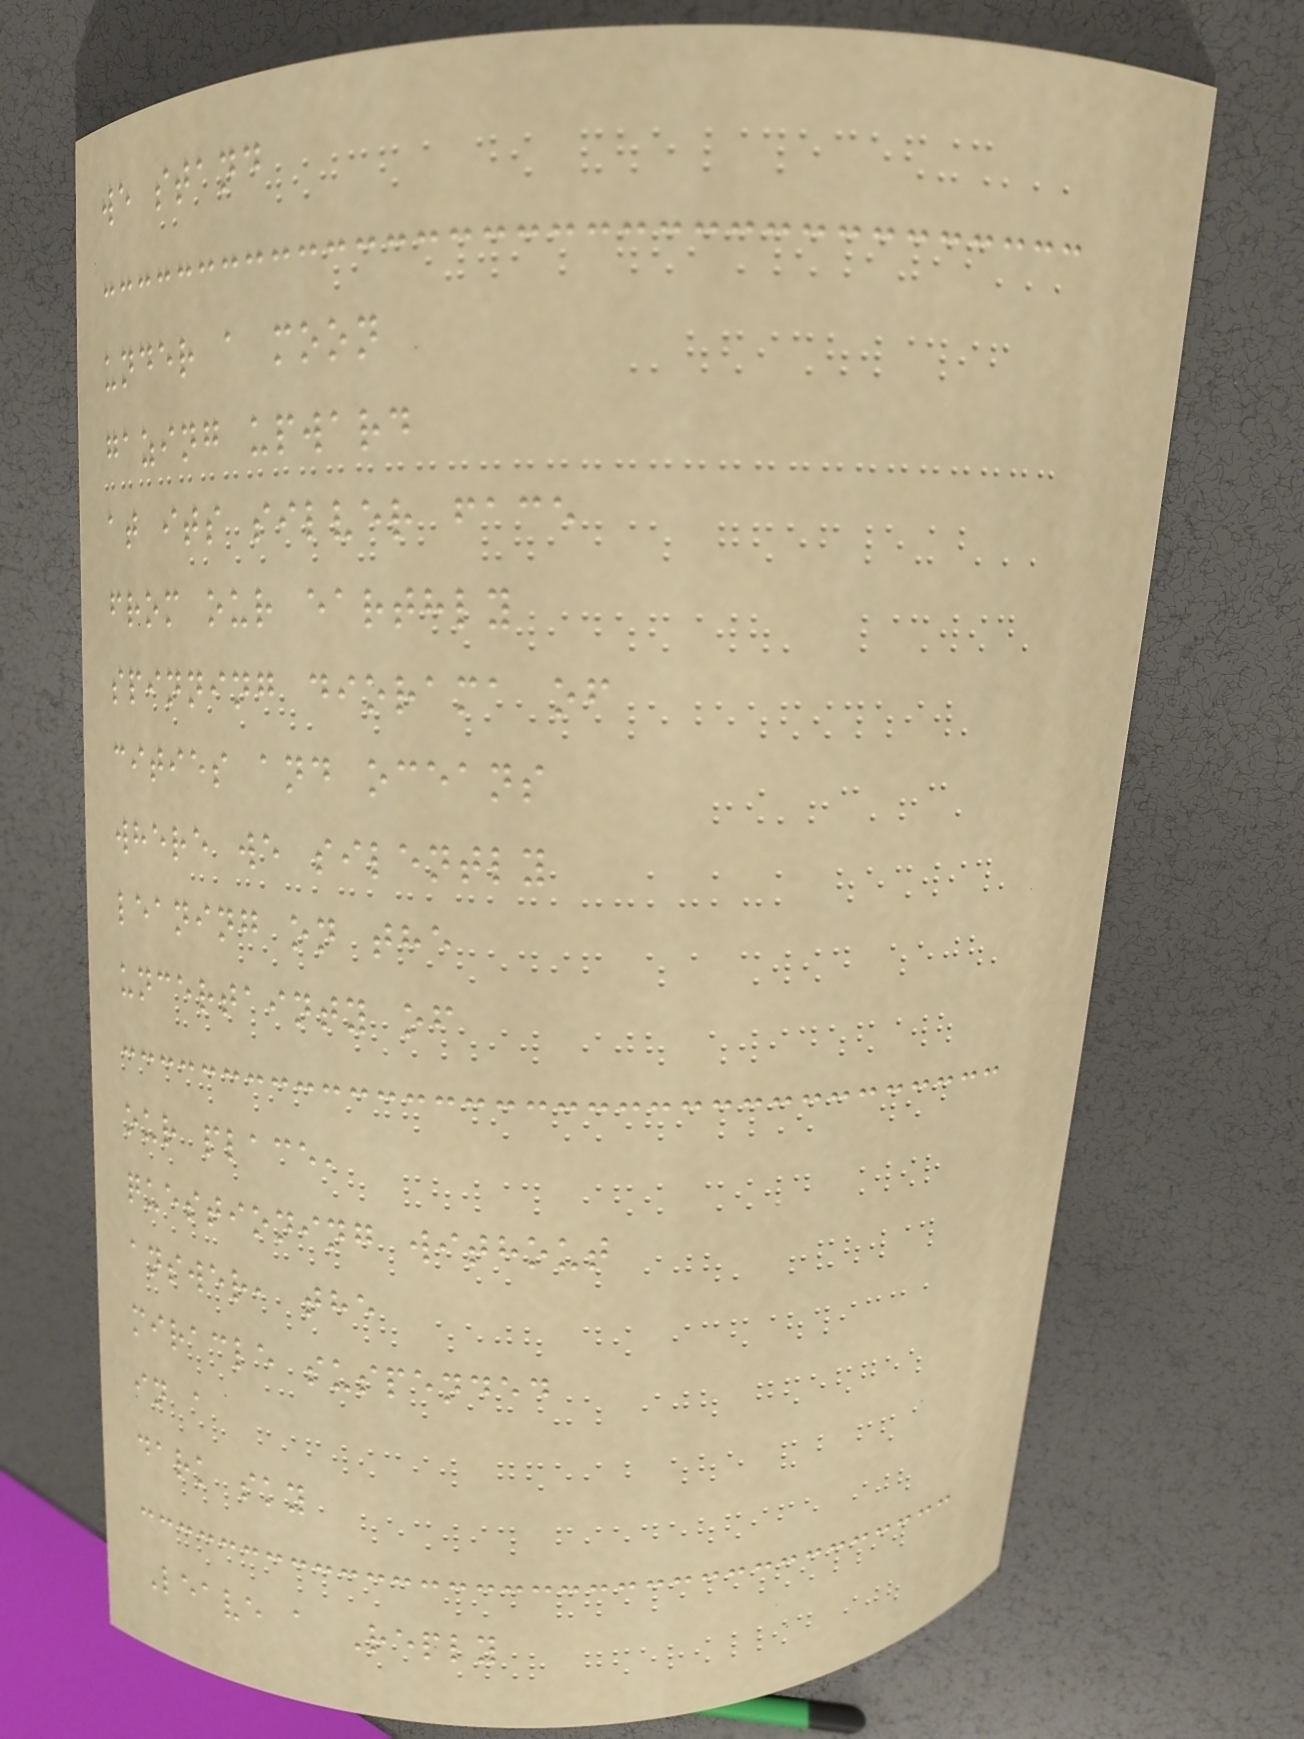we stand
under a moon
gazing upward
at its silver face
from our earthly
spinning diorama of
cities and oceans
where we silently
leaning on the
uncertainty of
our place,
questioning without
answer, the
miracle suspended
in a
dark sky
Leave a Reply
